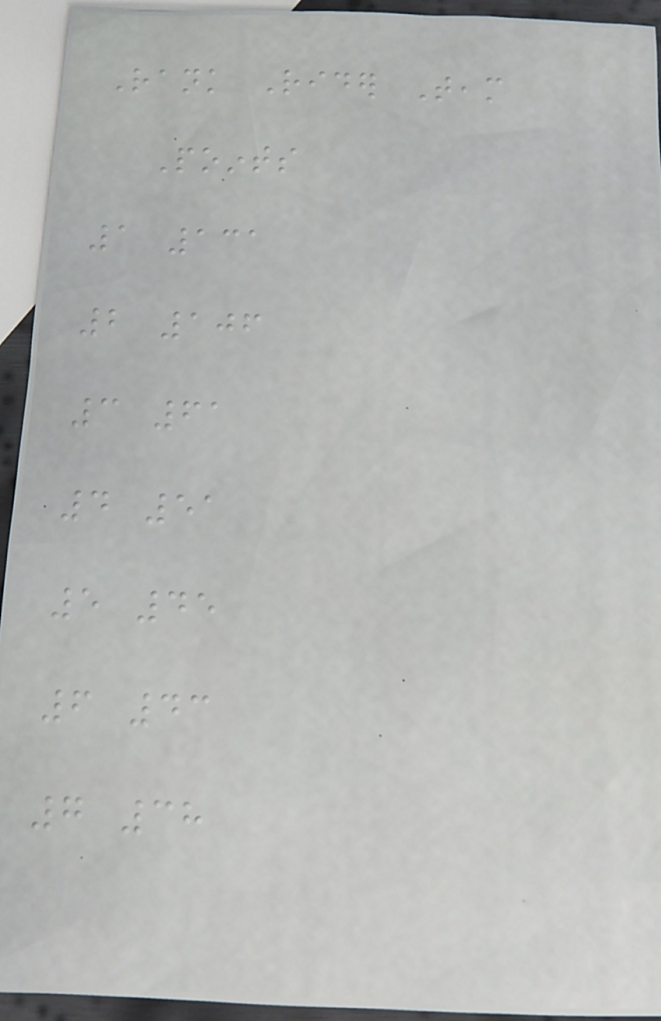Rank Rider Team
Points
1 131
2 106
3 61
4 51
5 45
6 43
7 38
